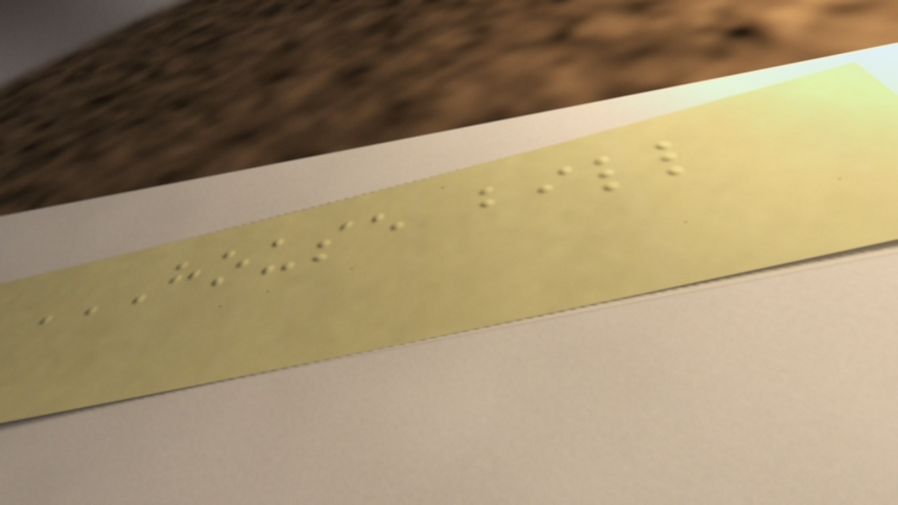HOUSE BILL
